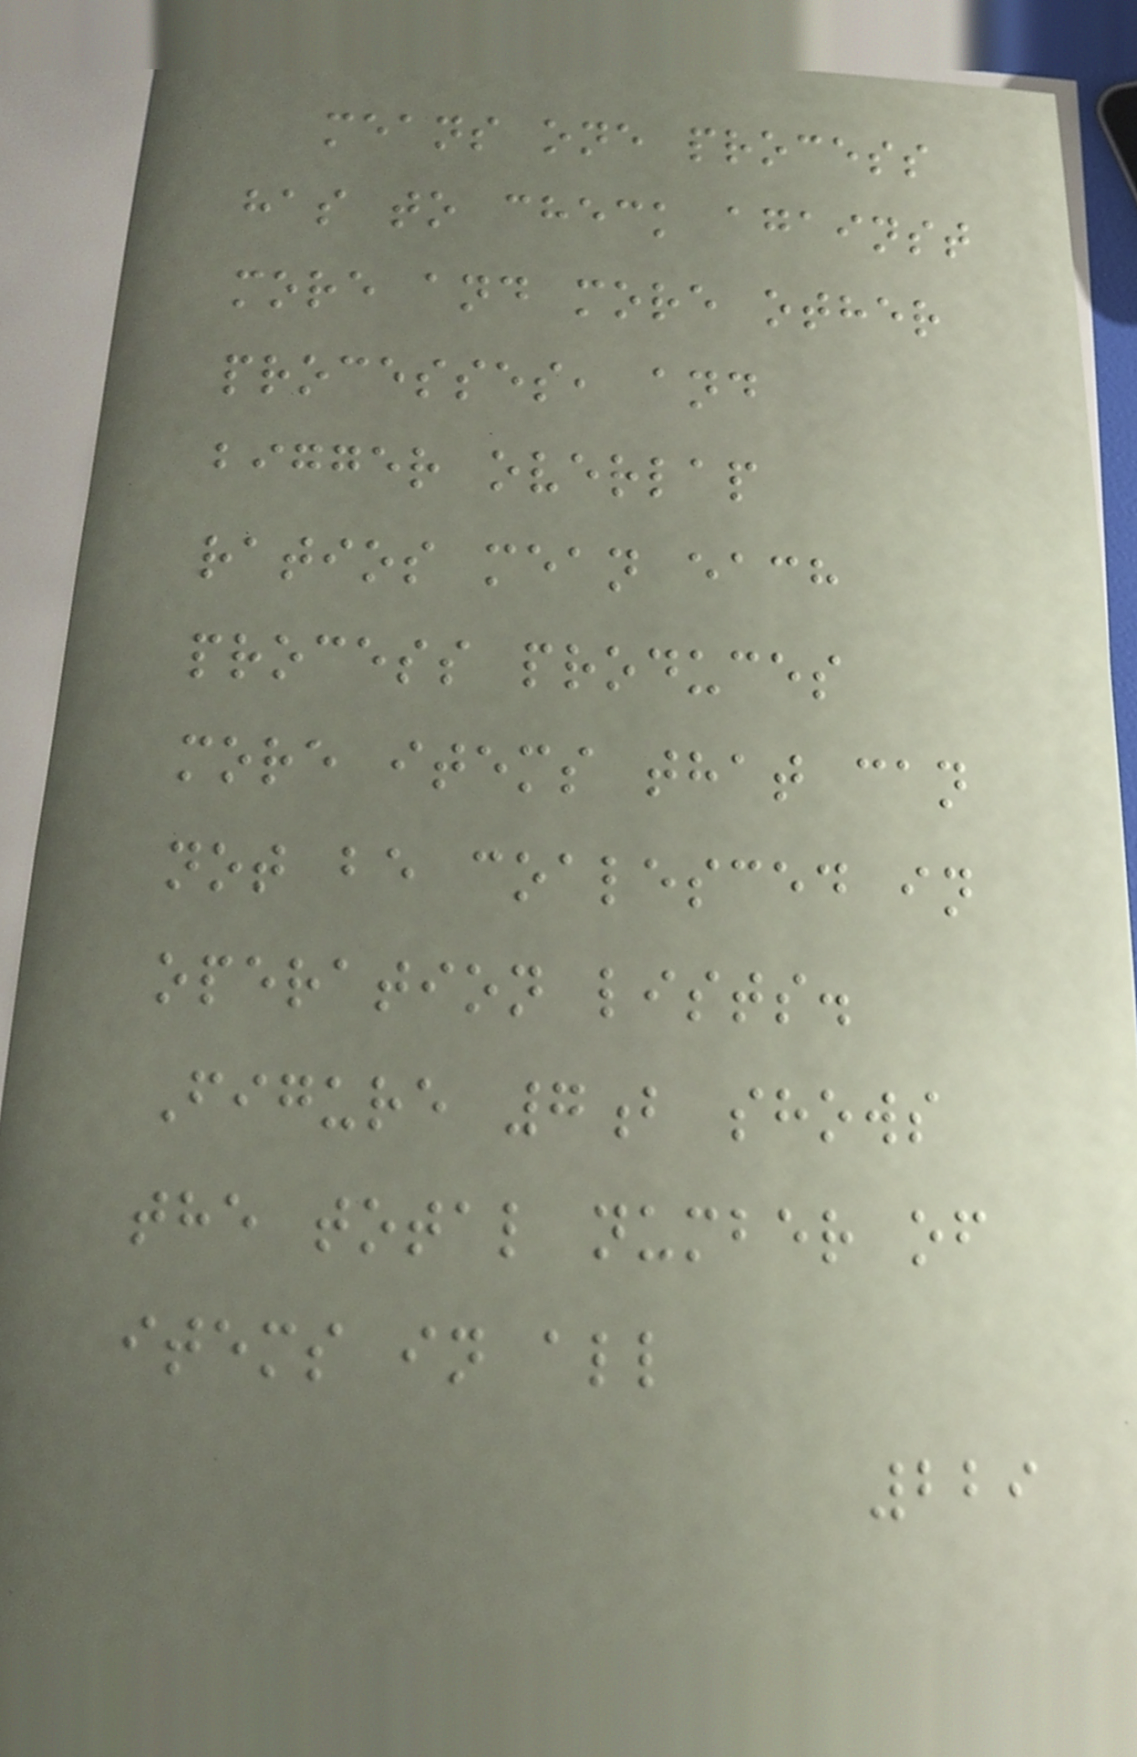means one process
has to check against
more and more other
processes, and
bigger overlap
ratios mean each
process produces
more items that can
not be coalesced in
operation lists.
Figure 7b shows
the total number of
items in all
229
